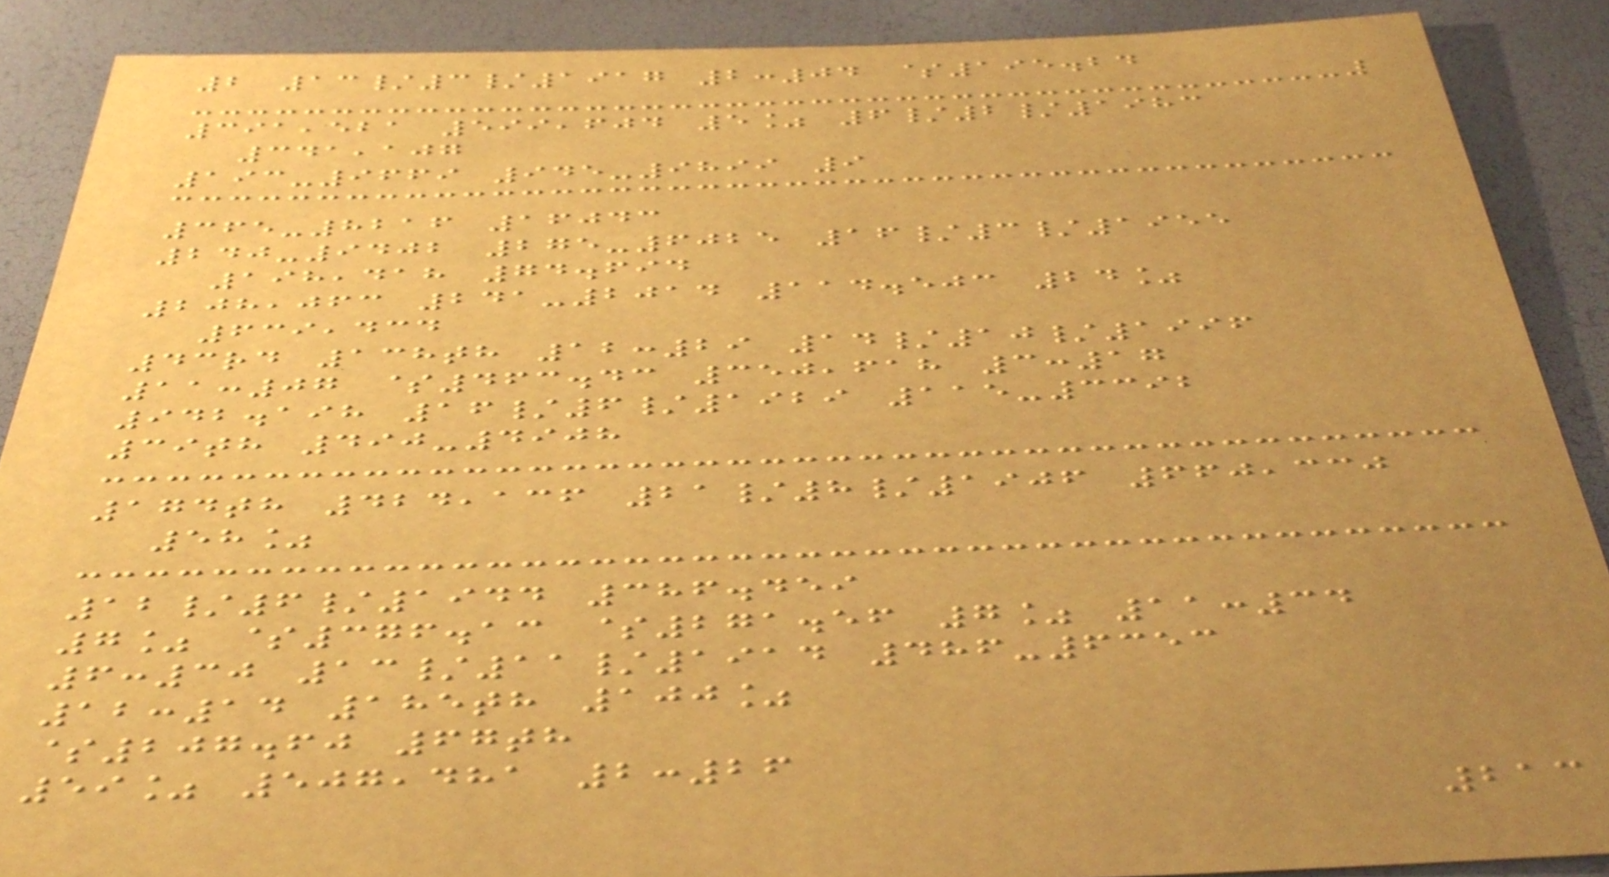2 13/3/1917 2:04 $195.24
391,521 599,604 5% 6/2/1983
341,107
193-9669 945-9899 9
365-8216 16043
240-9402 275-6025 16/3/1955
198,418 74.694
208,063 241-2014 114.503 24%
639,434
43rd 138th 12:29 14/10/1996
11:07 $463.43 350,618 3:17
942.198 16/6/1929 115-3392
39th 490-4908
174th 424,136 21/8/1906 660,330
58%
12/6/1944 386.459
7% $376.13 $271.56 7% 11:34
6:30 13/11/1914 486-6353
12:14 185th 100%
$207.60 67th
59% 507,481 2:26
213
